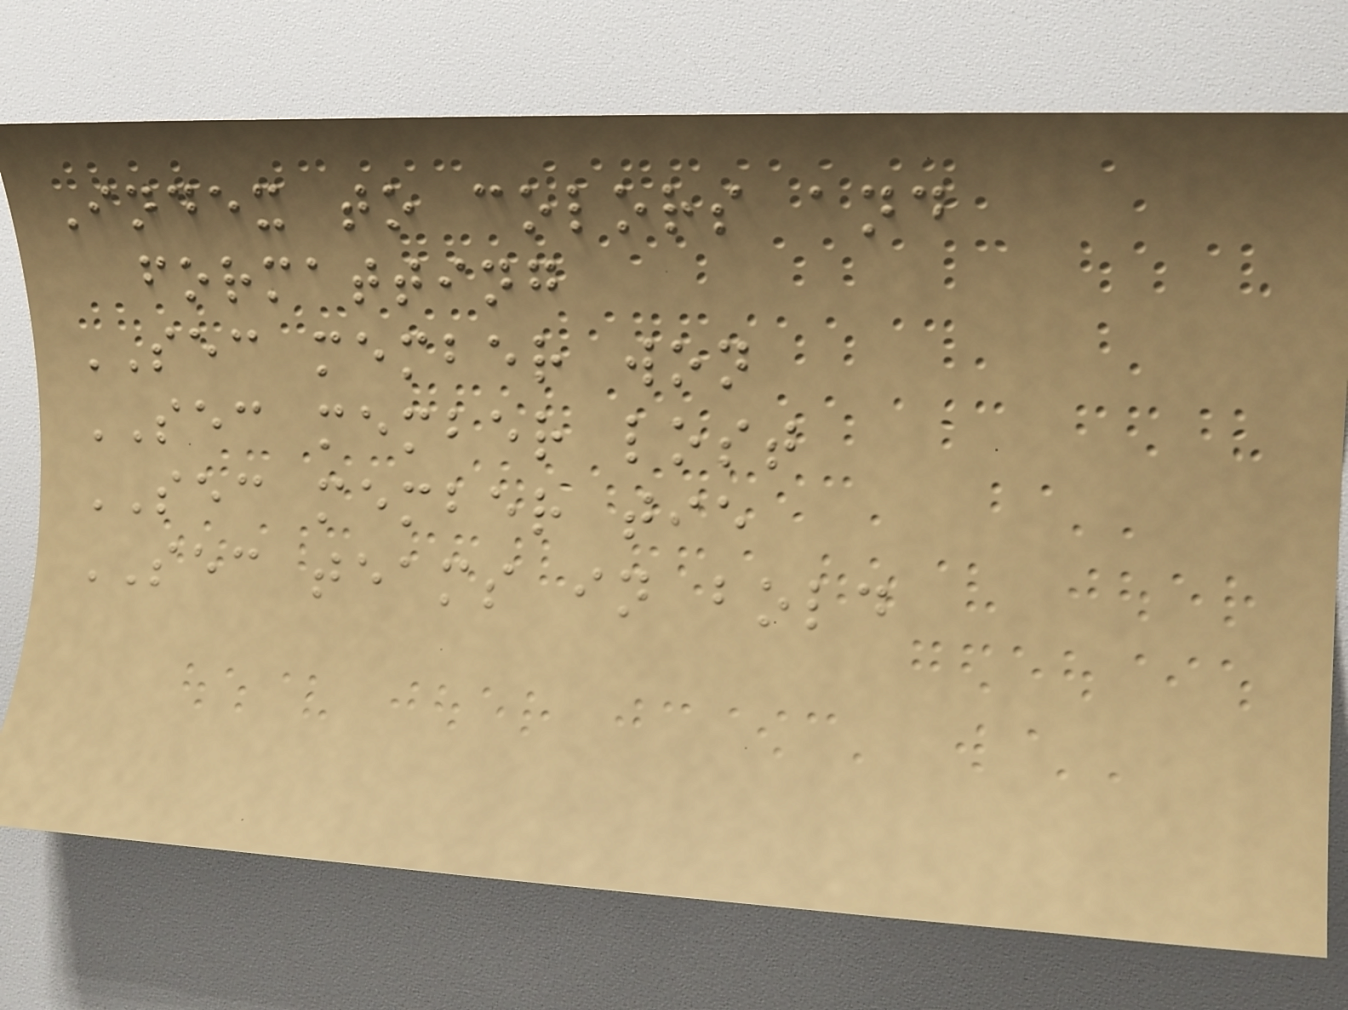Index to colors and
formatting
SEC member won
SEC member lost
SEC member tie
SEC teams in bold
